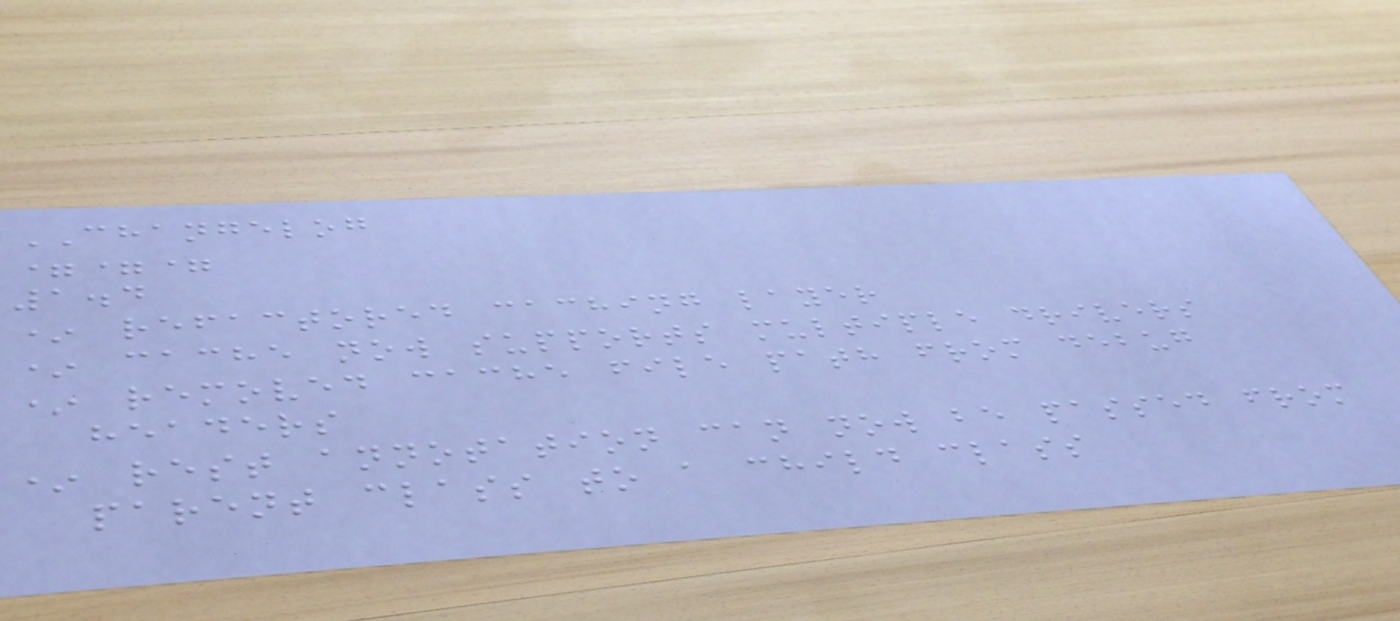CHANGELOG
===
1.4
* refactored caching layer
* cache now supports multiple drivers
* removed cache file path from debug
headers
* rest annotation can now be passed from
parent class to a child class
